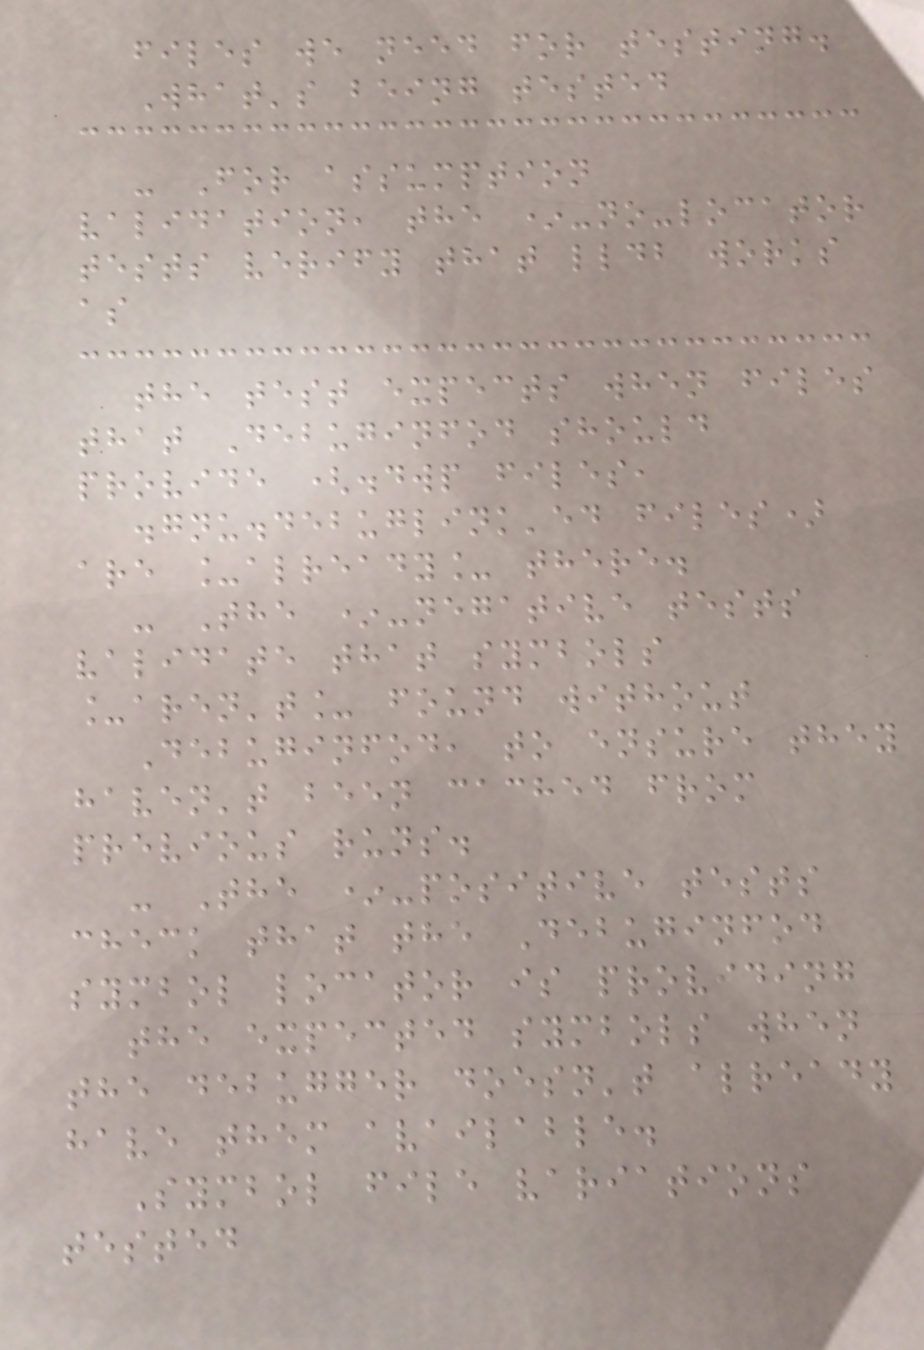files we need for testing.
What's being tested
- For assumption
validation, the *-no-locator
tests verify that lldb works
as
the test expects when files
that Debuginfod should
provide (.dwp files,
.gnu.debuglink'ed files)
are _already_ there.
- The *-negative tests
validate that symbols
_aren't_ found without
Debuginfod, to ensure they
haven't been cached from
previous runs.
- The *-positive tests
check that the Debuginfod
symbol locator is providing
the expected symbols when
the debugger doesn't already
have them available.
Symbol file variations
tested
